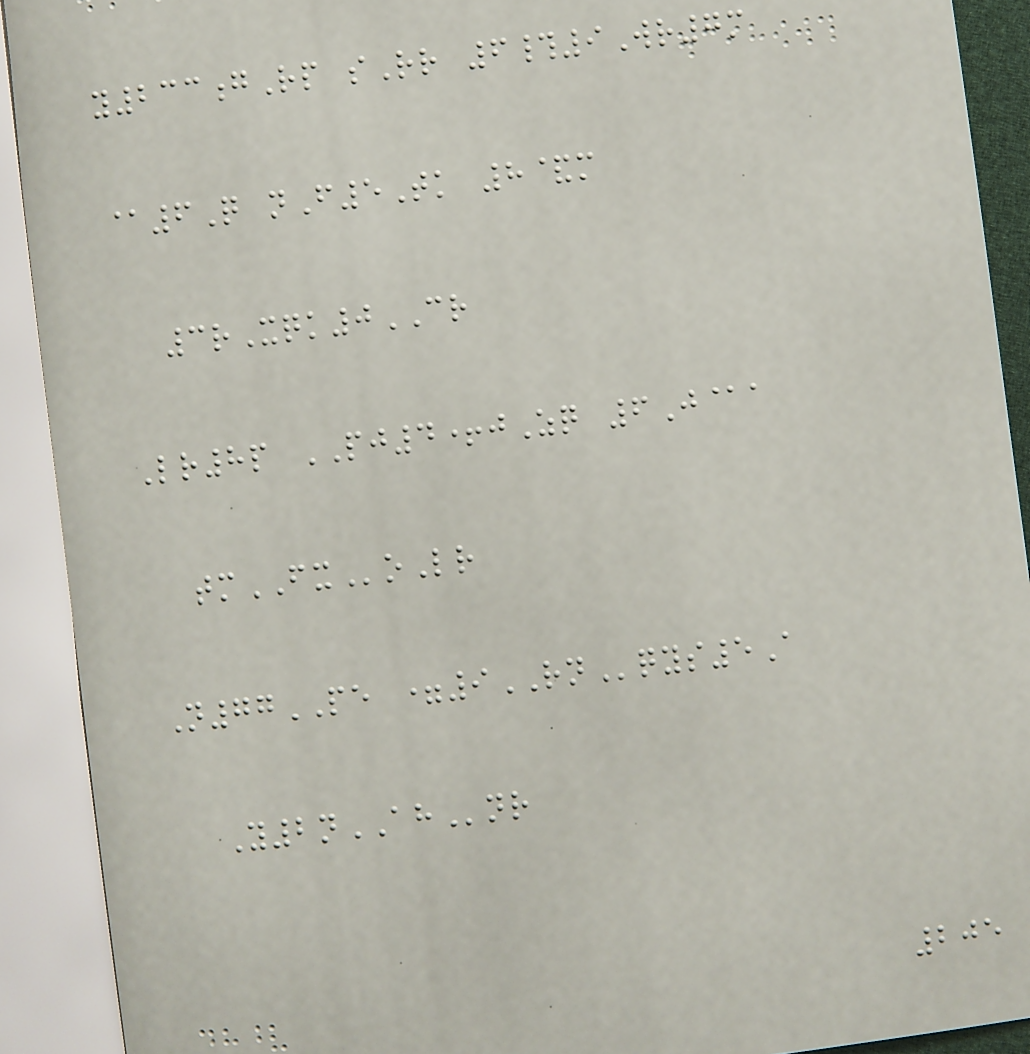y233gRp sRr 6#9Wr7m
@6Q nF5Tk 8&m
3rXqk0CR
Lr8p PJ4+jZq 6J@a
tmFXoLr
N77PE =9RNqys5A
Y2nAHnr
205
